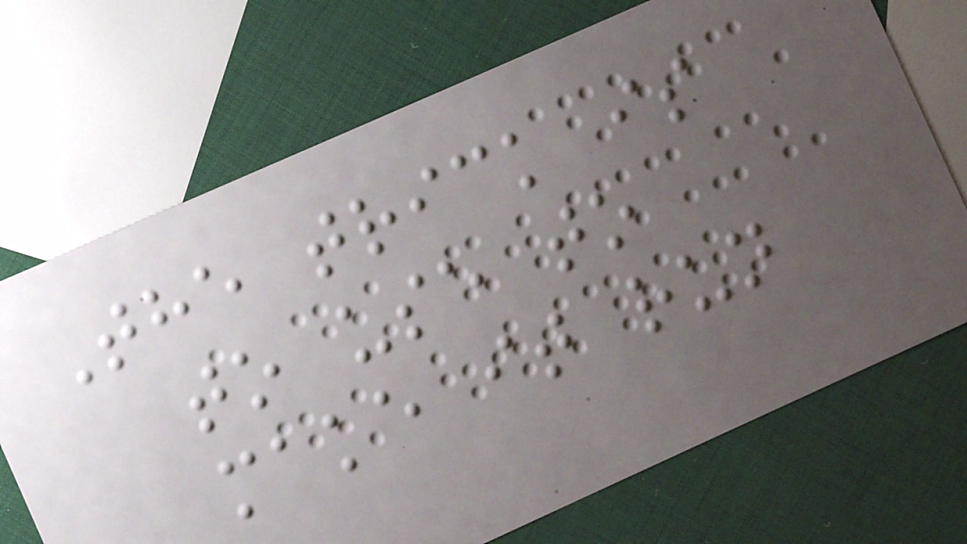The trick is
to use to
make it run
